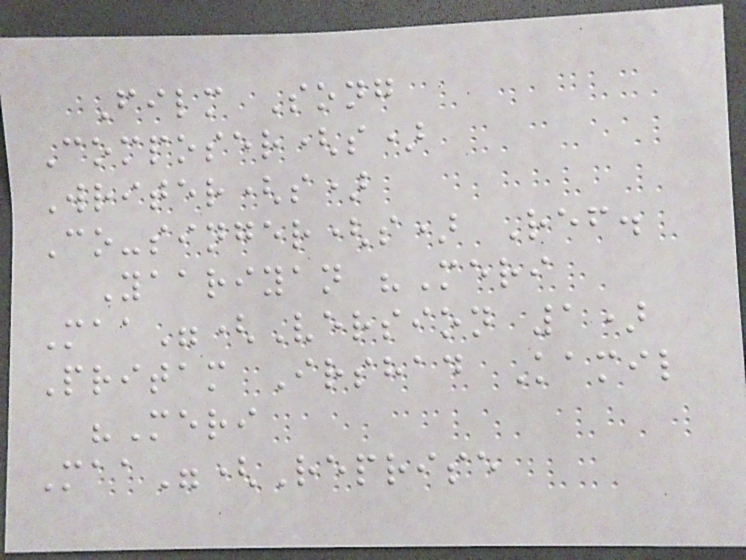Film Song
Composer(s)
Writer(s)
Co-singer(s) Ref.
Yaariyan "Meri
Maa"(Version 1)
Pritam Irshad Kamil
"Meri
Maa"(Reprise
